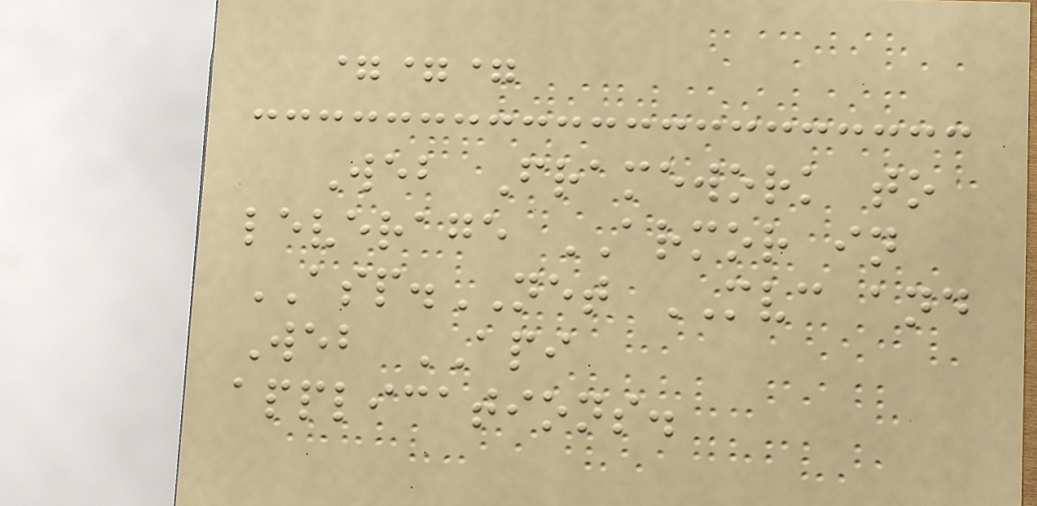===
Web Framework to
leverage ARMOR in
ASP.NET MVC and
Web API
applications.
